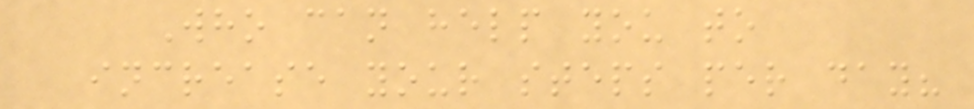Who can help you to
increase your steps per day?
